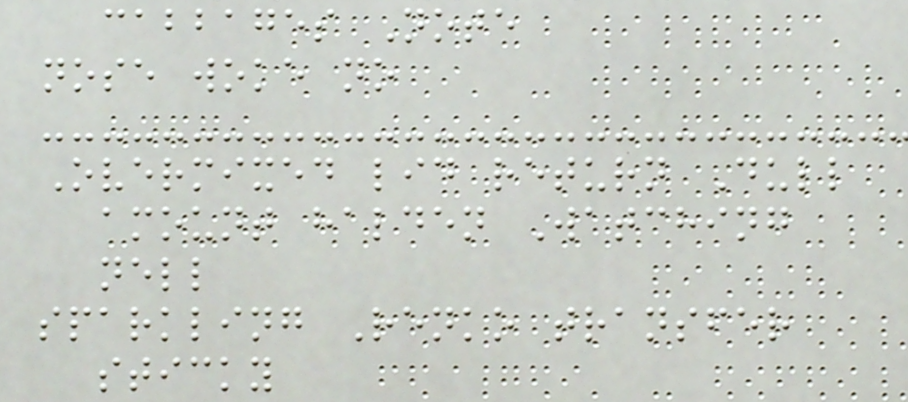cabbages Note
nose woke no
Overmixed lid return Dull
amount halden Watching
nell
sparkling Renko transfer
sticky
